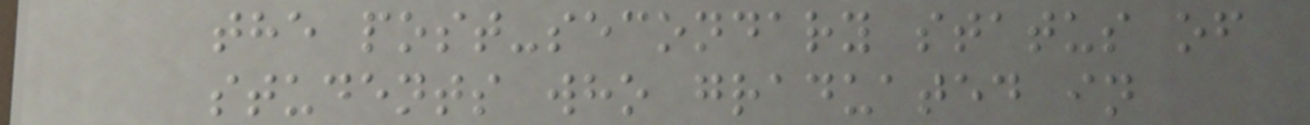the post-secondary status of
students who graduated in
